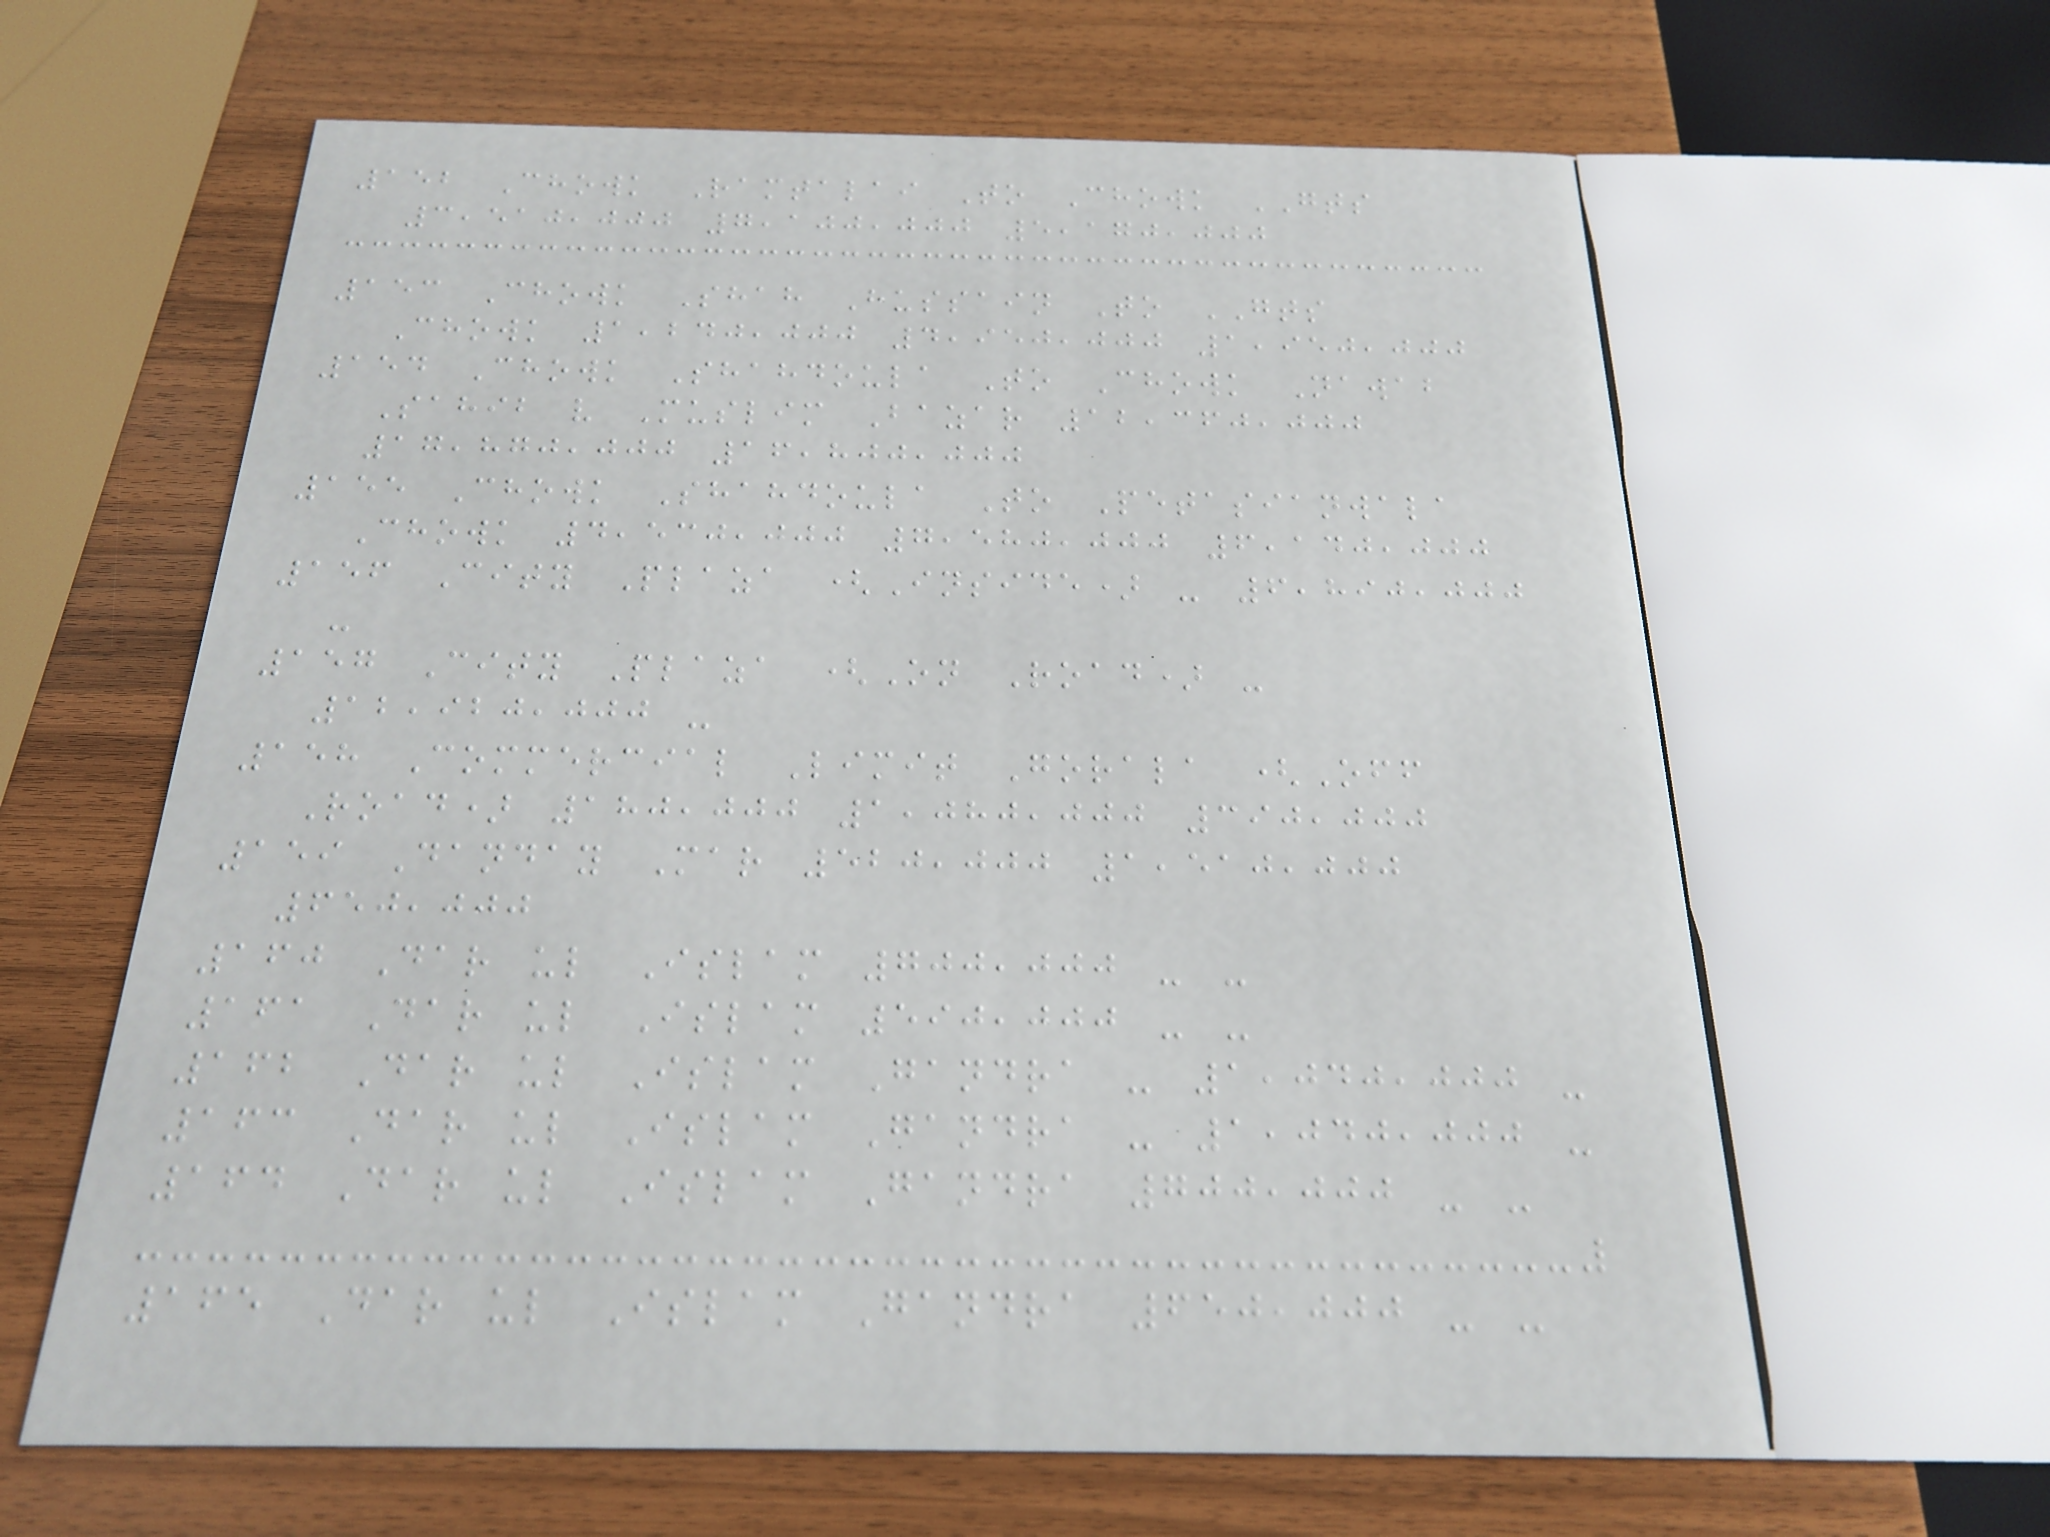152 Chowk Ramtalai To Chowk GTS
3,510,000 7,100,000 5,170,000
153 Chowk Shah Hussain To GTS
Chowk 1,240,000 4,950,000 1,950,000
154 Chowk Shahdoula To Chowk Nawab
Sahib v Muslim Bazar 12,360,000
17,870,000 16,800,000
155 Chowk Shahdoula To Petasianwala
Chowk 4,530,000 7,580,000 6,140,000
156 City Plaza (Inside) - 6,890,000
-
157 City Plaza (On Road) -
12,920,000 -
158 Commercial Limit Gorala (Off
Road) 180,000 1,080,000 390,000
159 Danday Mar 520,000 1,510,000
650,000
160 Dar ul Islam 700,000 - -
161 Dar ul Islam 590,000 - -
162 Dar ul Islam Gandra - 1,040,000 -
163 Dar ul Islam Gandra - 1,040,000 -
164 Dar ul Islam Gandra 700,000 - -
165 Dar ul Islam Gandra 650,000 - -
